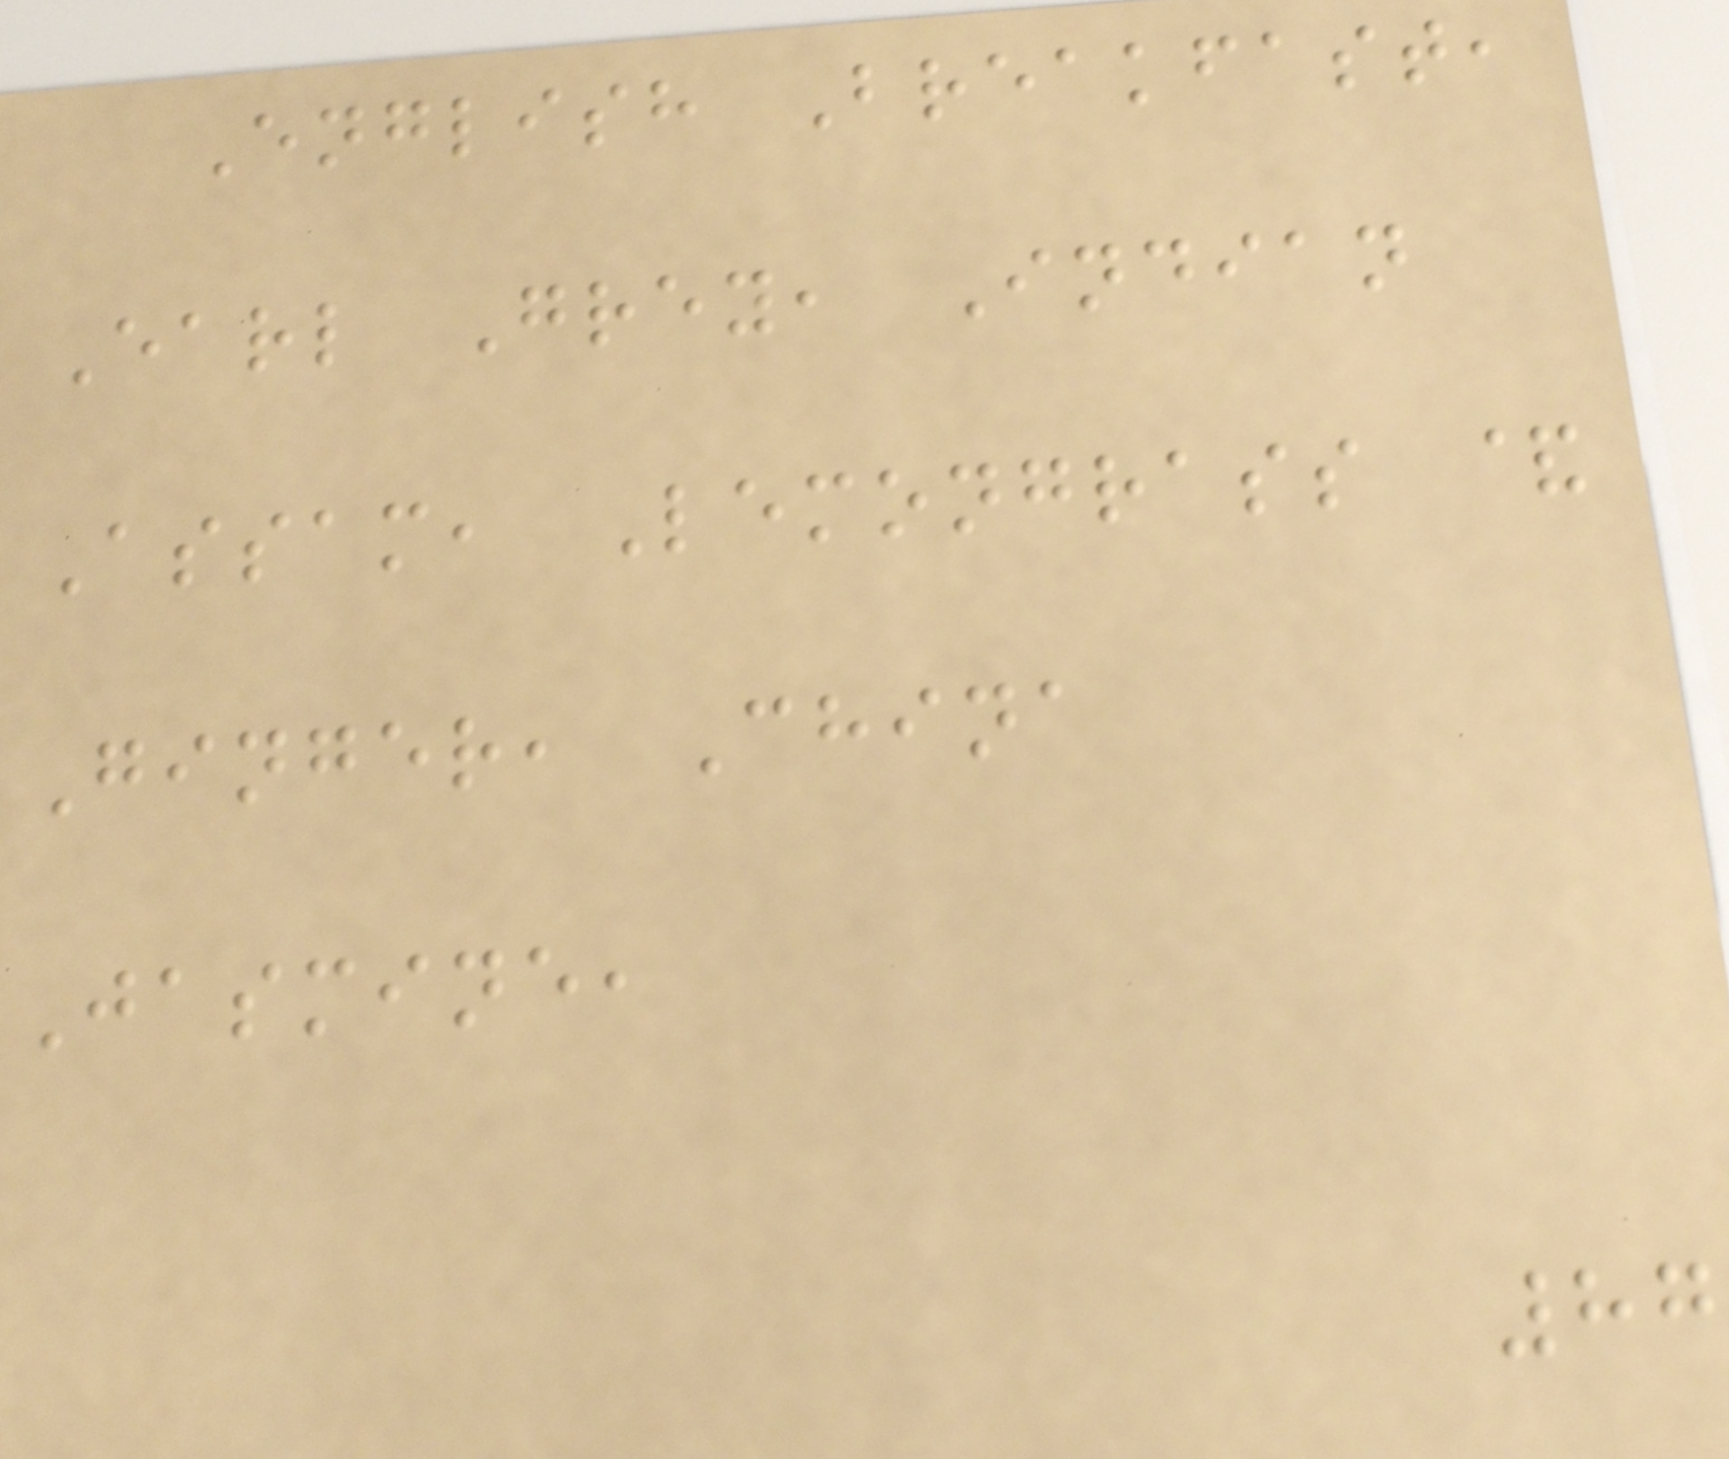English Breakfast,
Earl Grey, Indian
Assam, Lemongrass &
Ginger, China
Jasmine,
87
